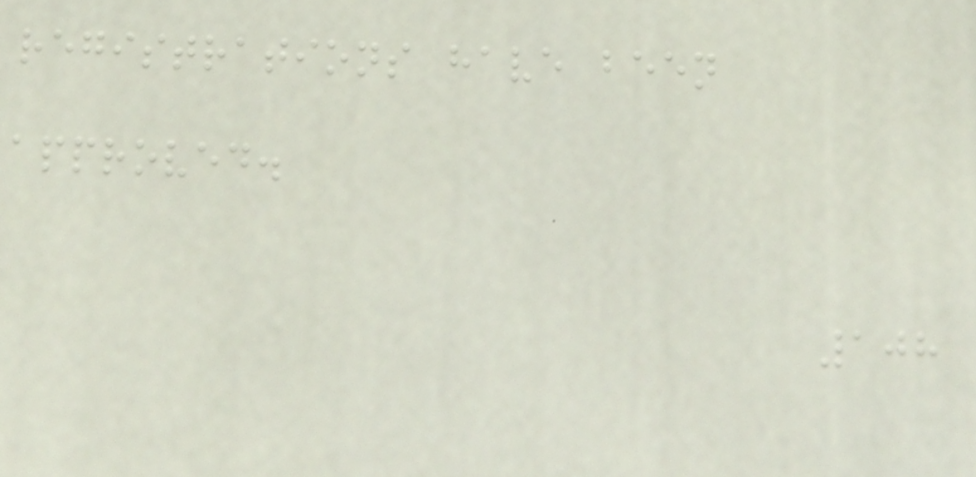registrations have been
approved.
108
